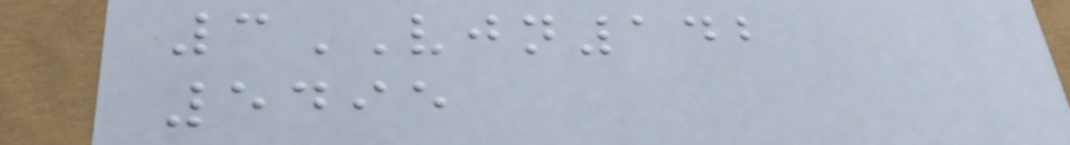3VJN142
5495
